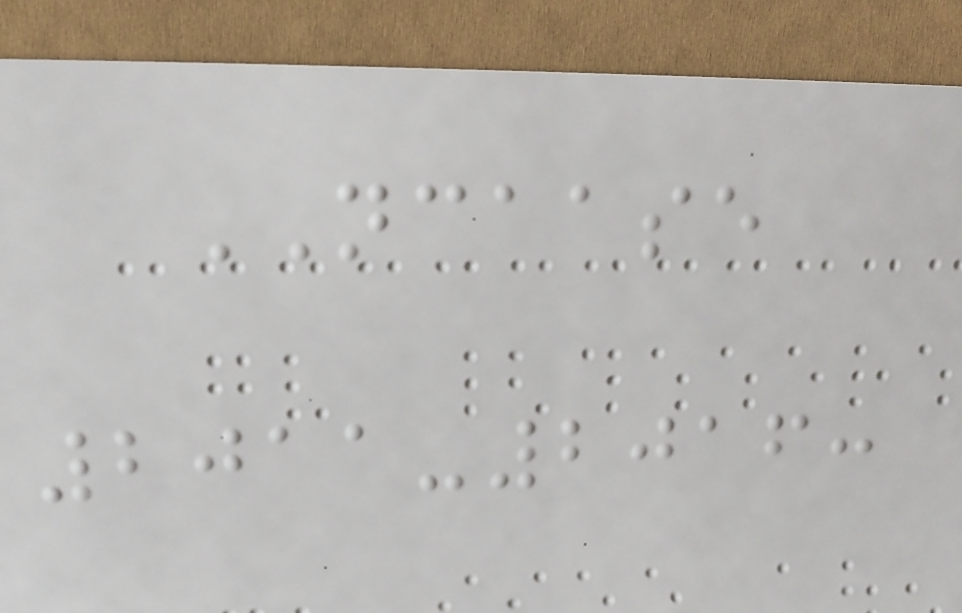NCAASE
2011-2016:
